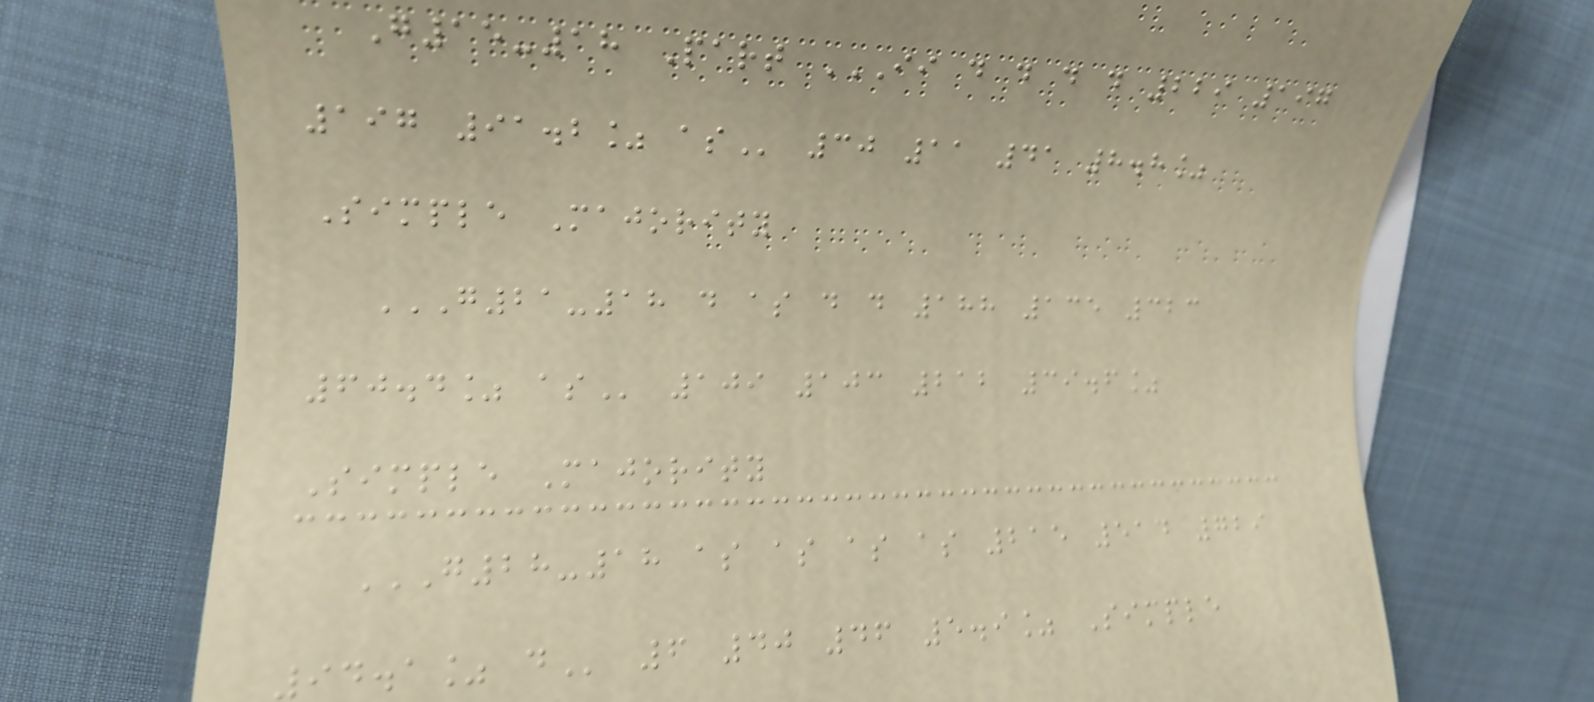G15-18 Part II D D D D 229 197
197 91.2% AS 30 11 41 8.8%
Simple Majority
G21-18 D AS D D 188 135 323
60.4% AS 109 103 212 39.6%
Simple Majority
G28-18 AS AS AS AS 215 514 729
94.1% D 6 40 46 5.9% Simple
